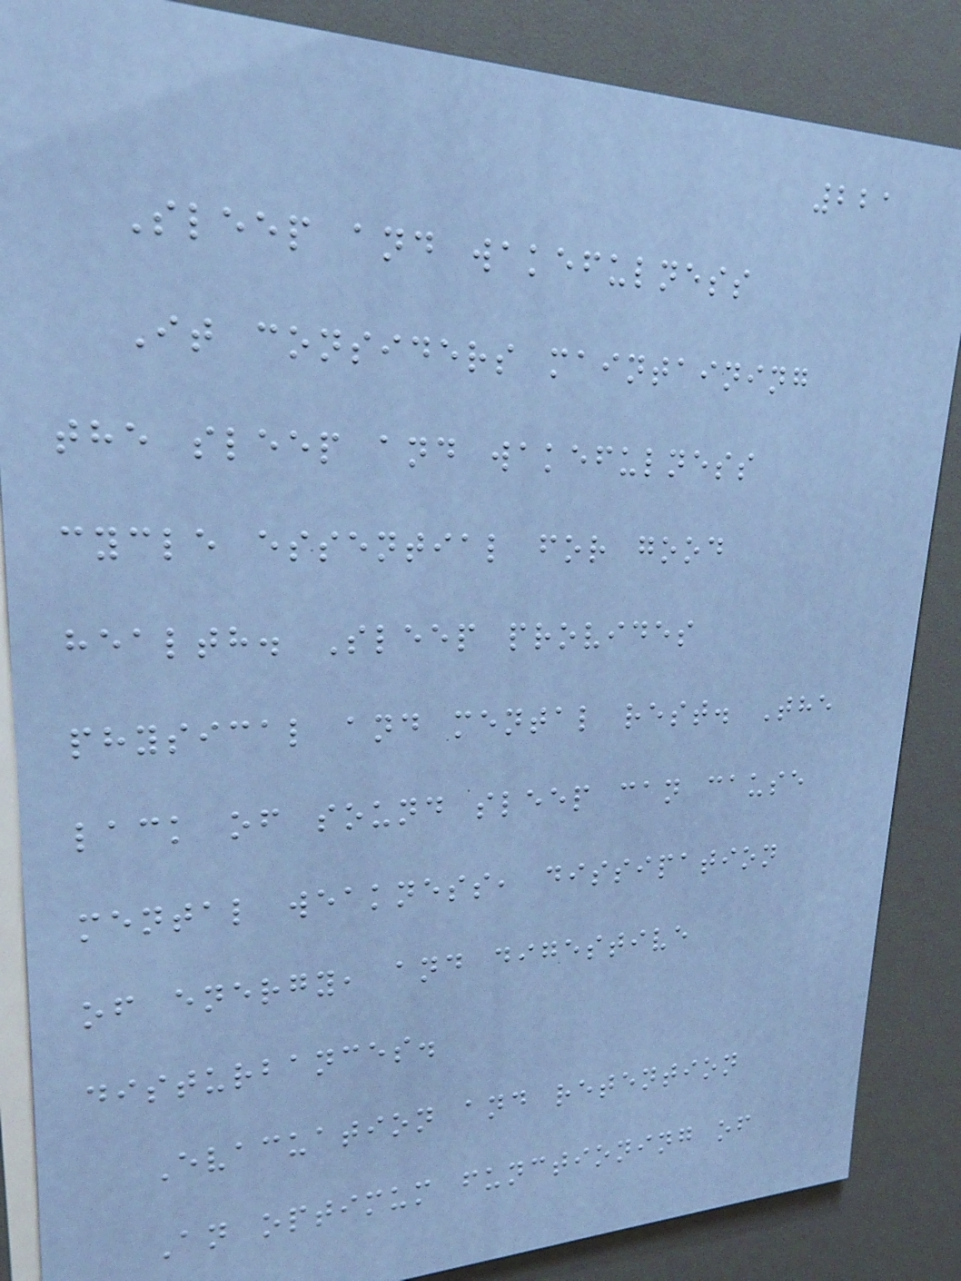221
Sleep and wakefulness
It considers maintaining
the sleep and wakefulness
cycle essential for good
health. Sleep provides
physical and mental rest. The
lack of sound sleep can cause
mental weakness, dissipation
of energy, and digestive
disturbances.
Evacuation and retention
An optimum functioning of
